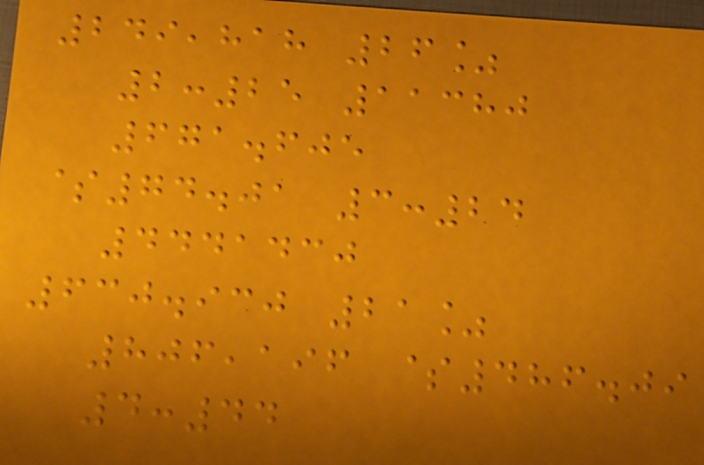249,818 26%
2:25 11380
671.605
$74.01 3:24
4441430
630.930 21%
806,196 $486.09
4:44
